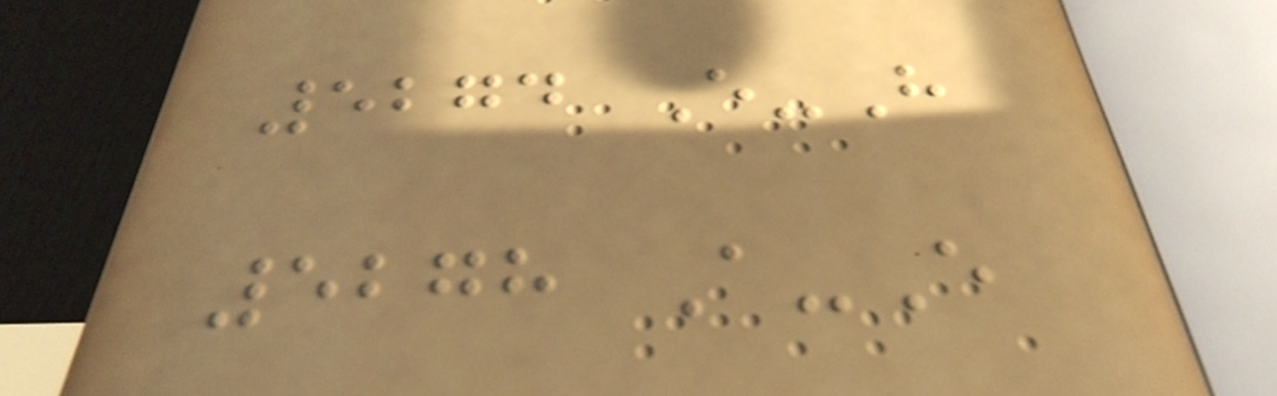5274 E-H
5278 A-E
